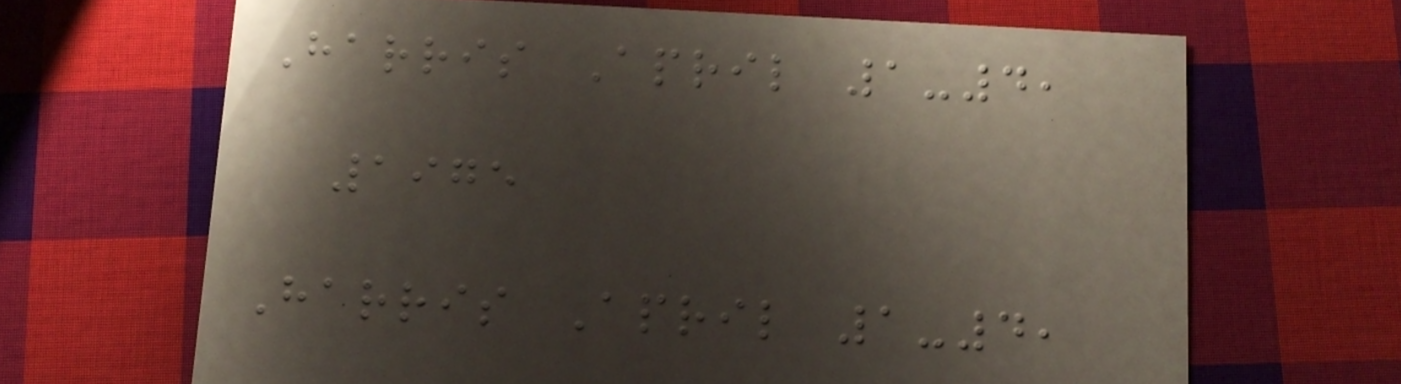Harris April 1-4,
1975
Harris April 1-4,
